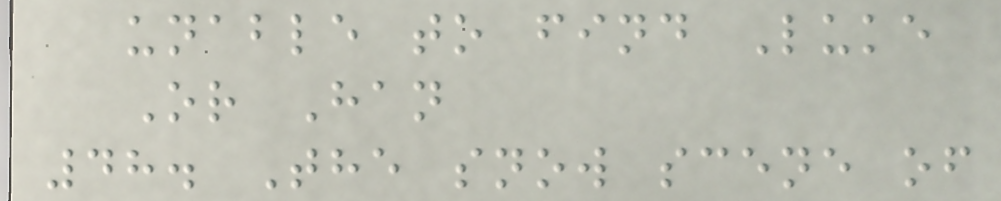unable to find Luke
Or Han
48. The snow scene of
